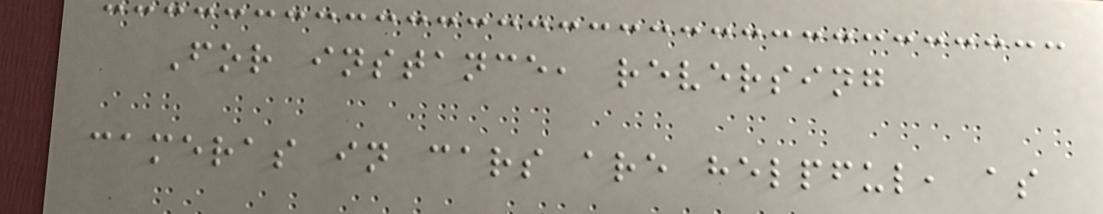For instance, reversing
cameras in cars are helpful, as
